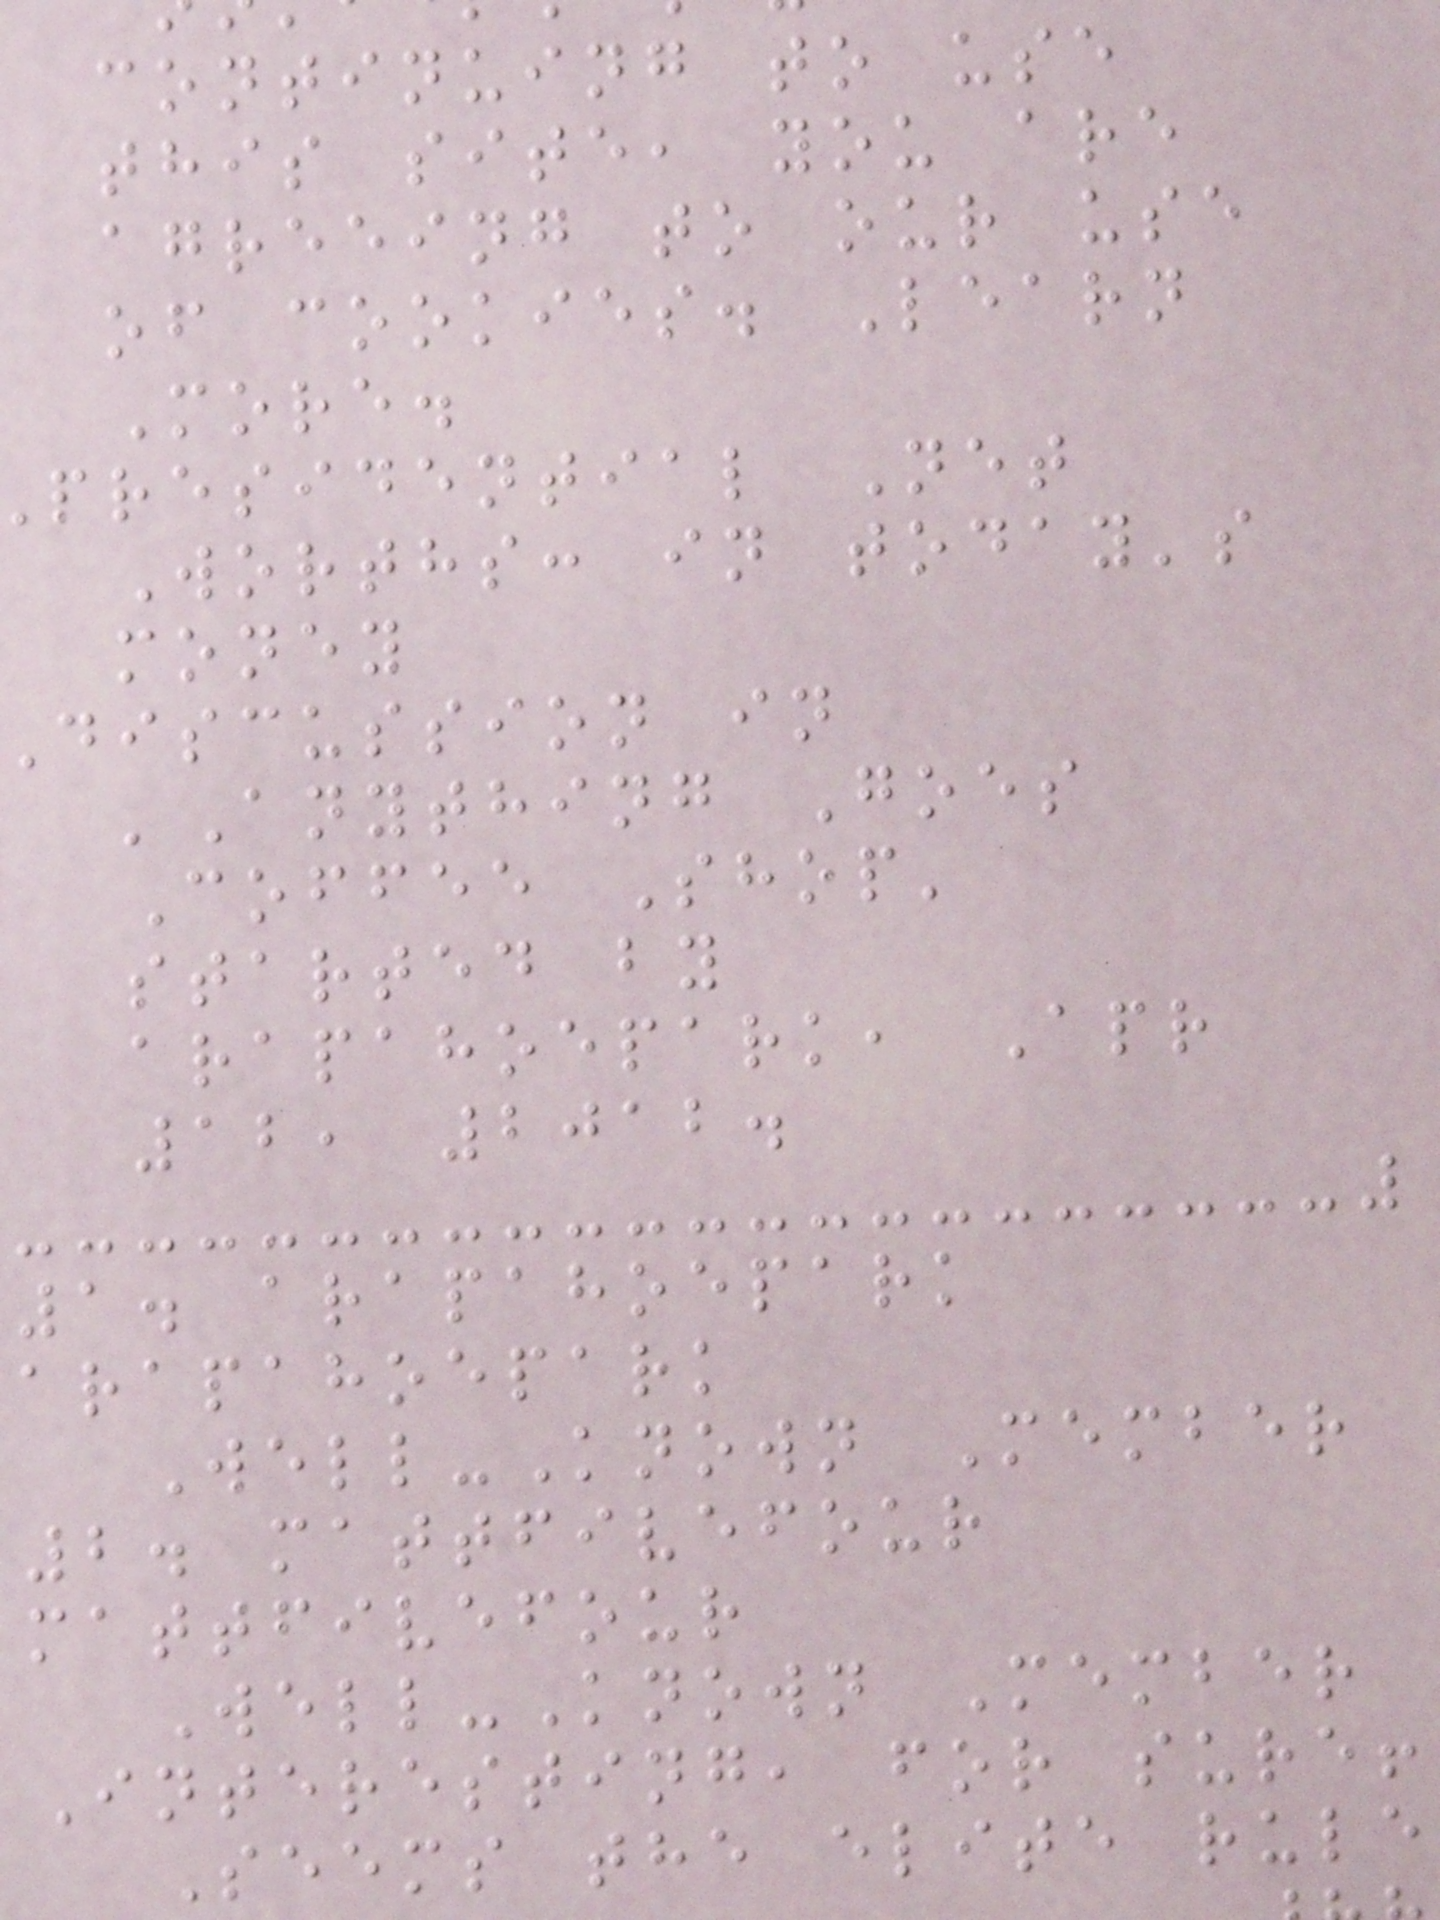continuing to use
this site, you are
agreeing to our use
of cookies. Learn
More.
presidential Net
Worths: in today's
money
discussion in
'Anything Goes
Coffee Shop'
started by
arapahoepark, Apr
12, 2012.
1. arapahoepark
arapahoepark
Well-Known Member
2. mattfivefour
mattfivefour
Well-Known Member
Interesting, for sure!
Seems the elite rule
